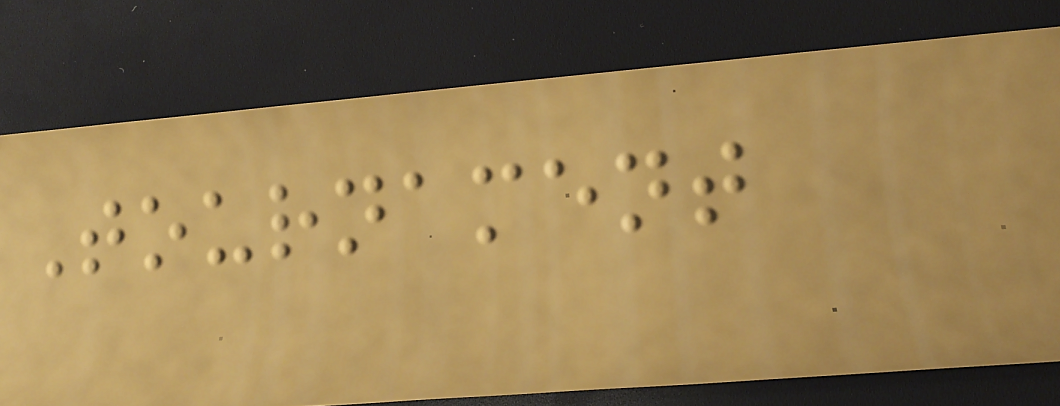Tournament
